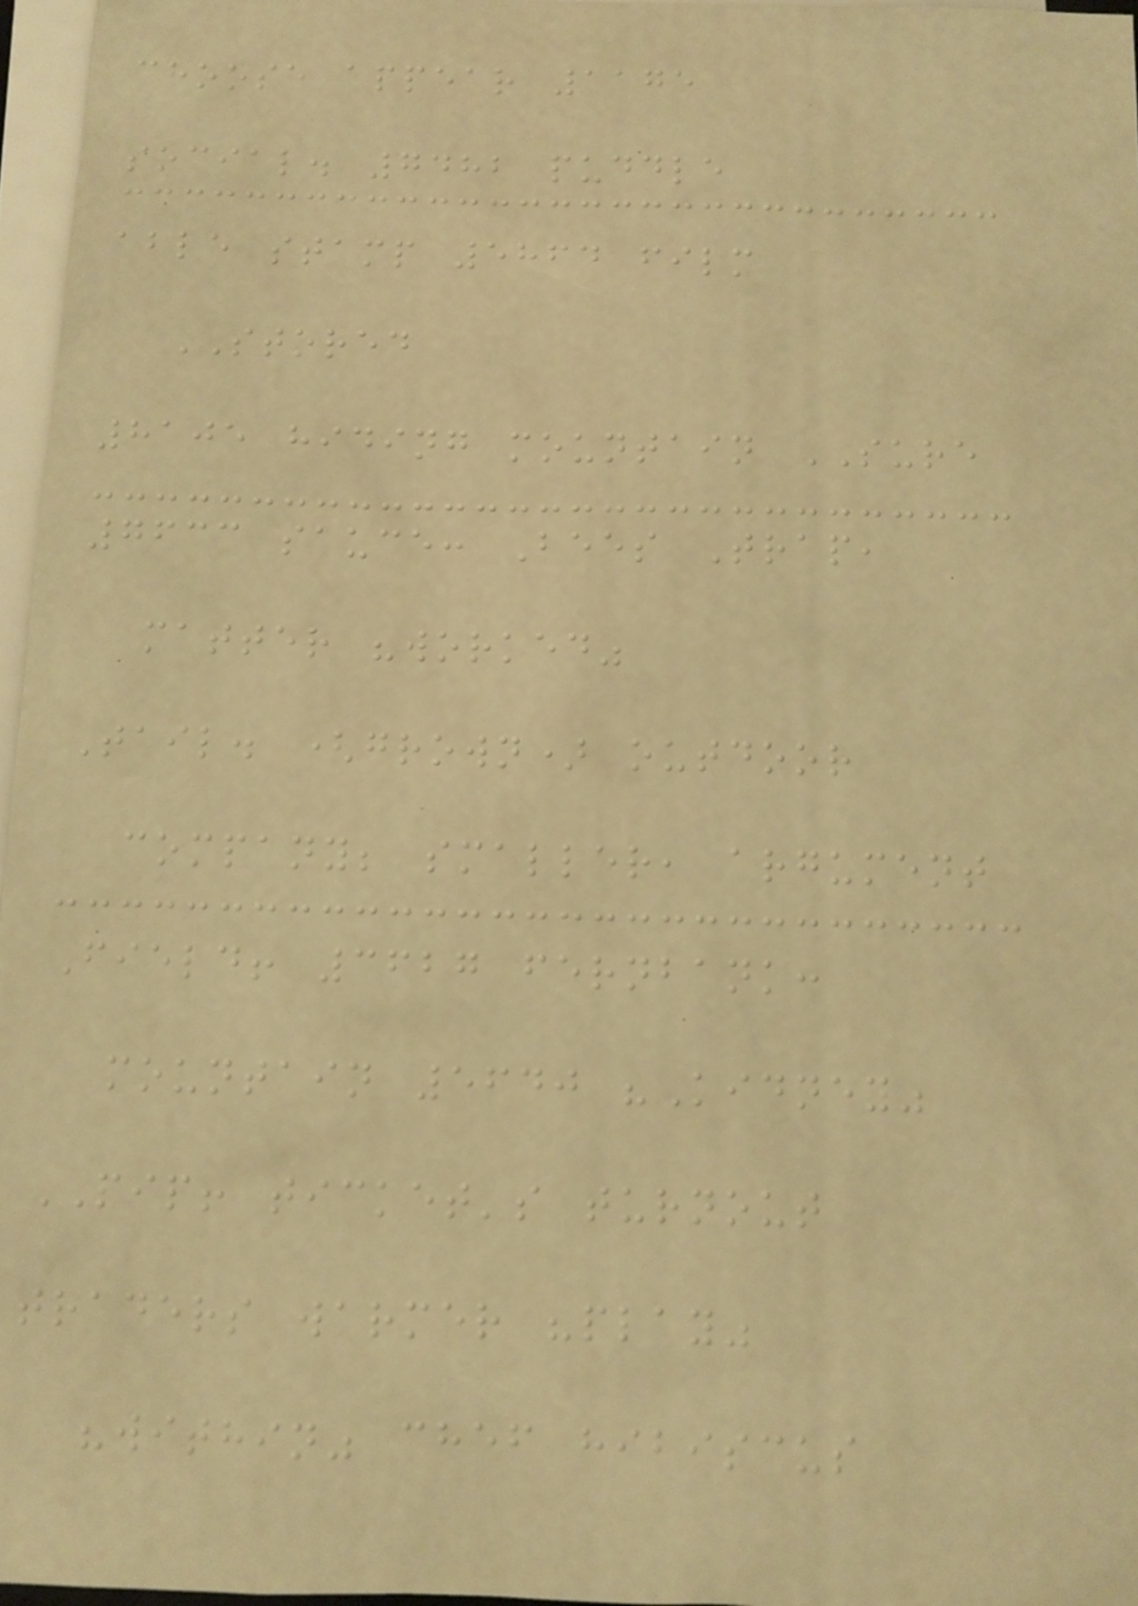choose appear 1175
social. 7482 puddle
able stamp 5864 film
STORED
8105 hiding mountain SURE
7633 sauce: Bees Trap,
matter "worked"
Tail. (grown) outdoor
company; smaller, argument
Field! 3627 fernbank:
mountain 5640 "Kidney"
PIP! ticket's turnout
traders warmer "play"
"within" chef hibiscus
